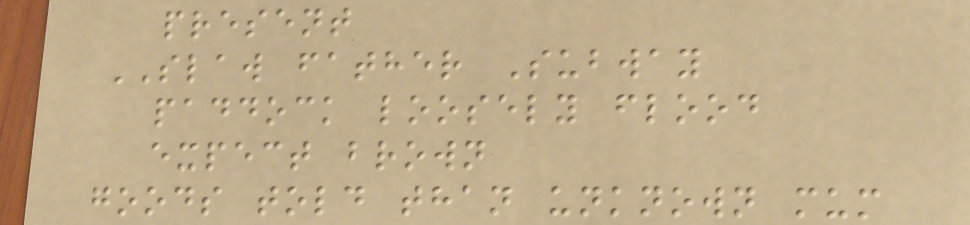present
SLAW father Subway
paddock loosely flood
expect brown
goods told than unknown mum
